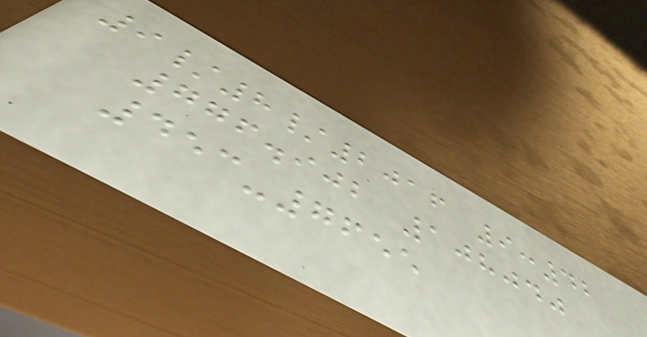9/8/2016 9:42
776.902 108040
453-7655
